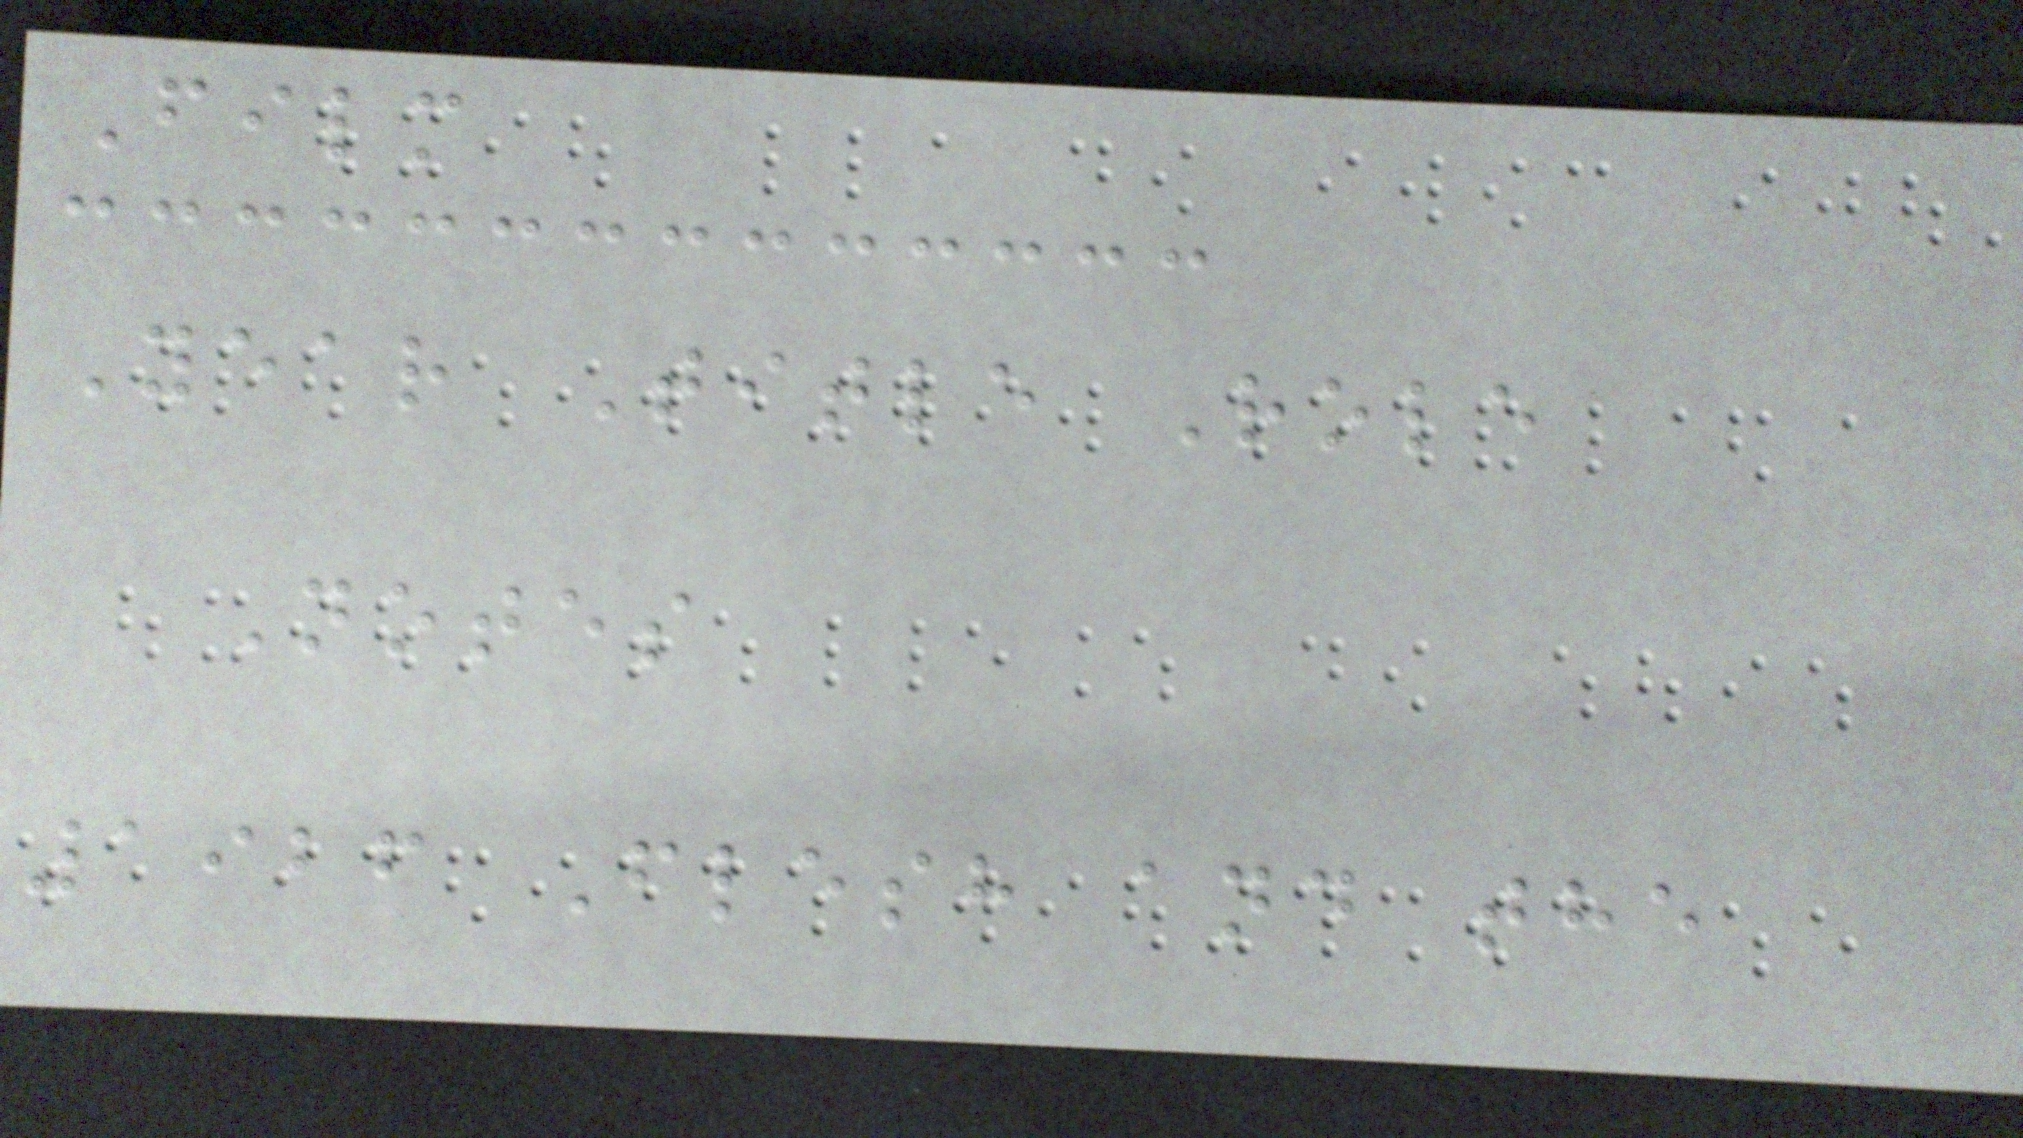Film
Year Title Role
Notes
1926 Flesh and the
